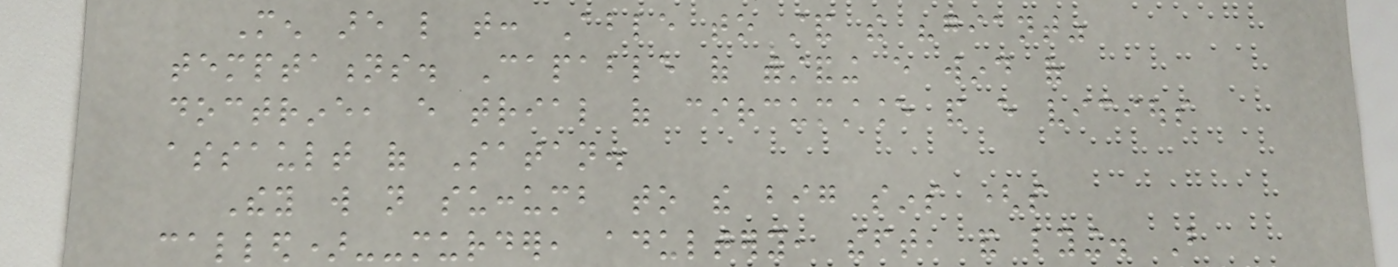Men are like that: Able to stand the "giant"
temptations. Capable of withstanding every wind of
doctrine, every trial of circumstance and every vicious
assault of Satan.
They will not succumb to the big sins (so
called)--murder, adultery, theft, and lying. But
